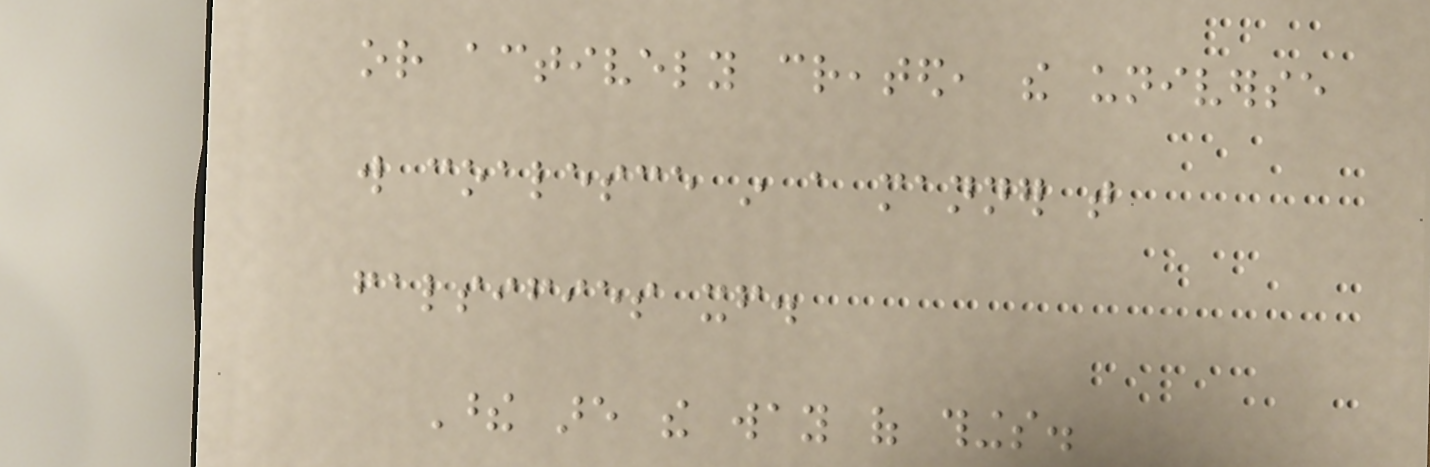or actively created, the universe
will coalesce in a manner that
falsifies itself.
These are the way of things.
